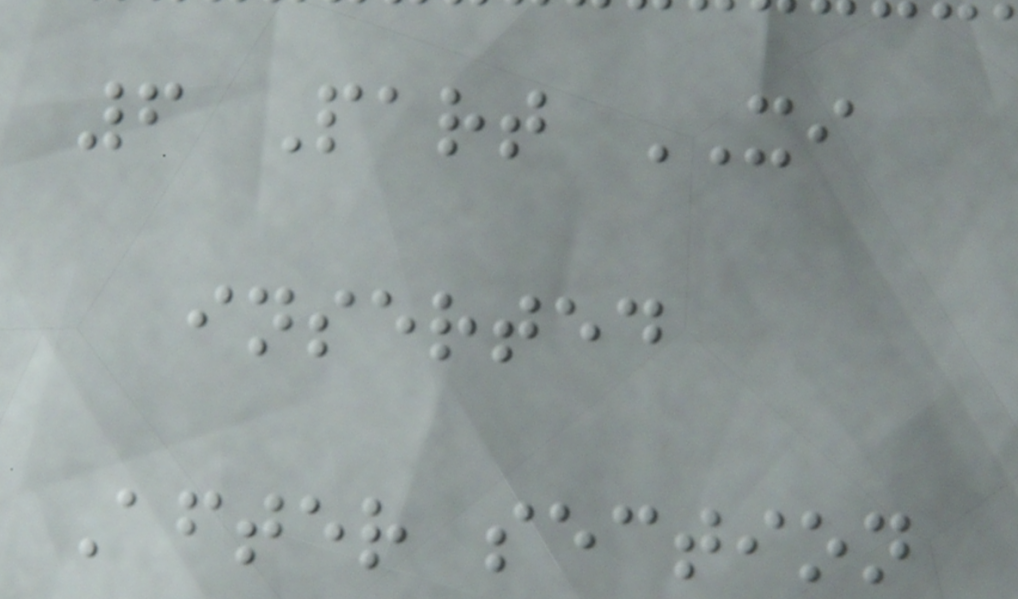6 Part XI
inserted
After section
